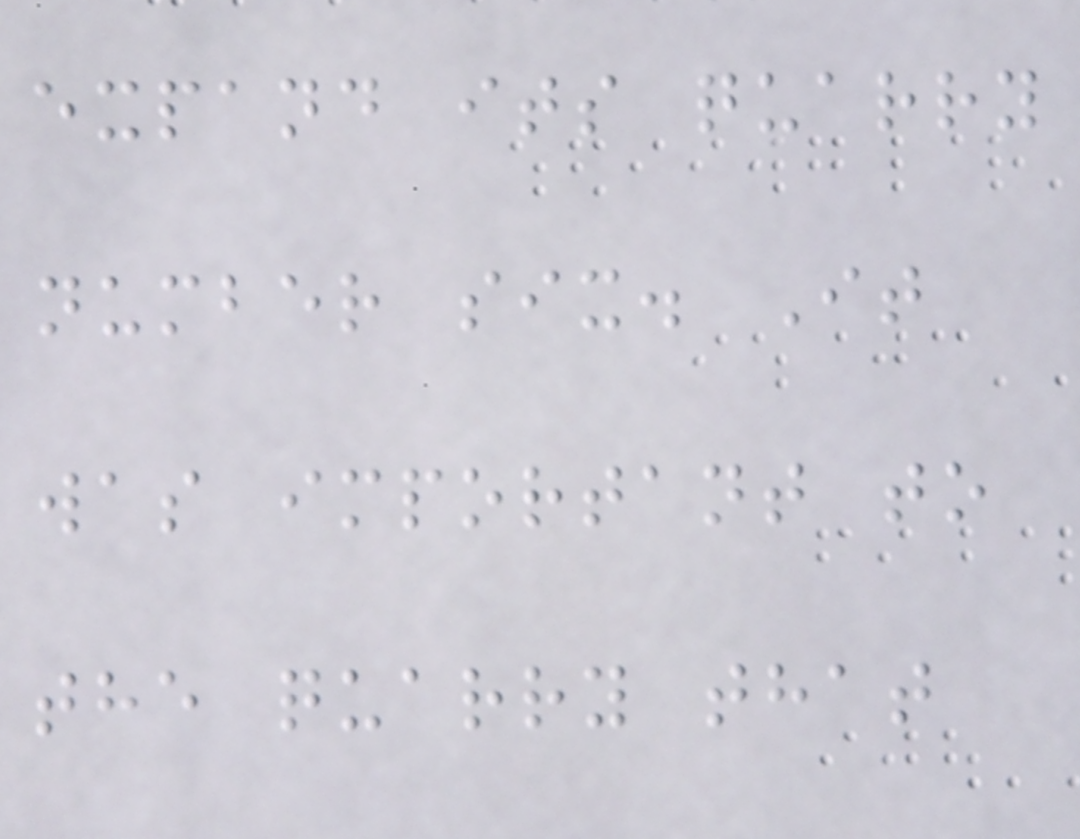expand its quarry
number six. It
was important to
the quarry that
